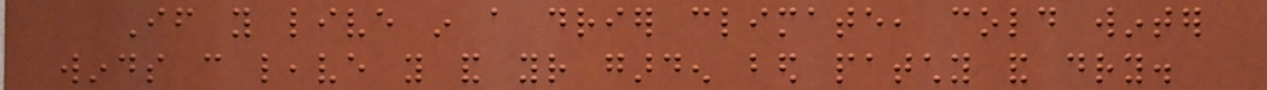If you live in a drier climate, cold winter
winds can leave you and your garden bed patchy and dry.
